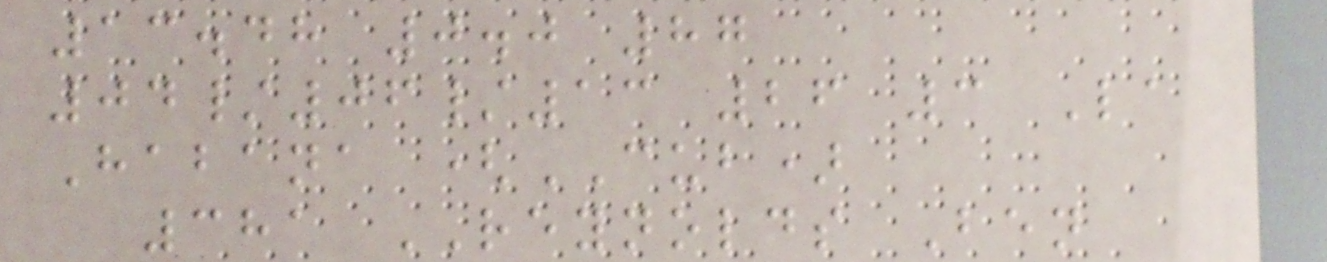13.48 0.0 87
04/06/13 26 3 La
Habana (CUB)
381 REYNOLDS Ben
